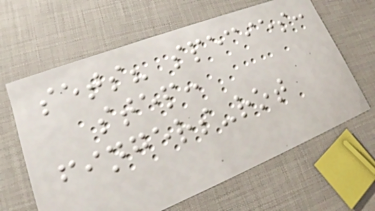sets? species:
step:
fingers-rot
